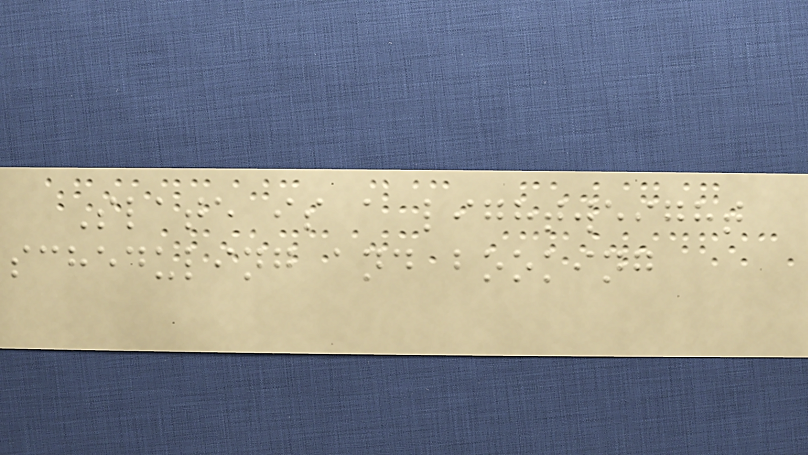Slate is a lightweight
scheduling and booking
